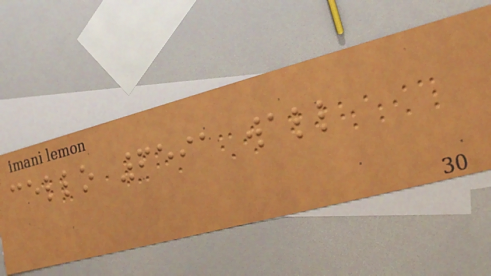cello 6591 wall
